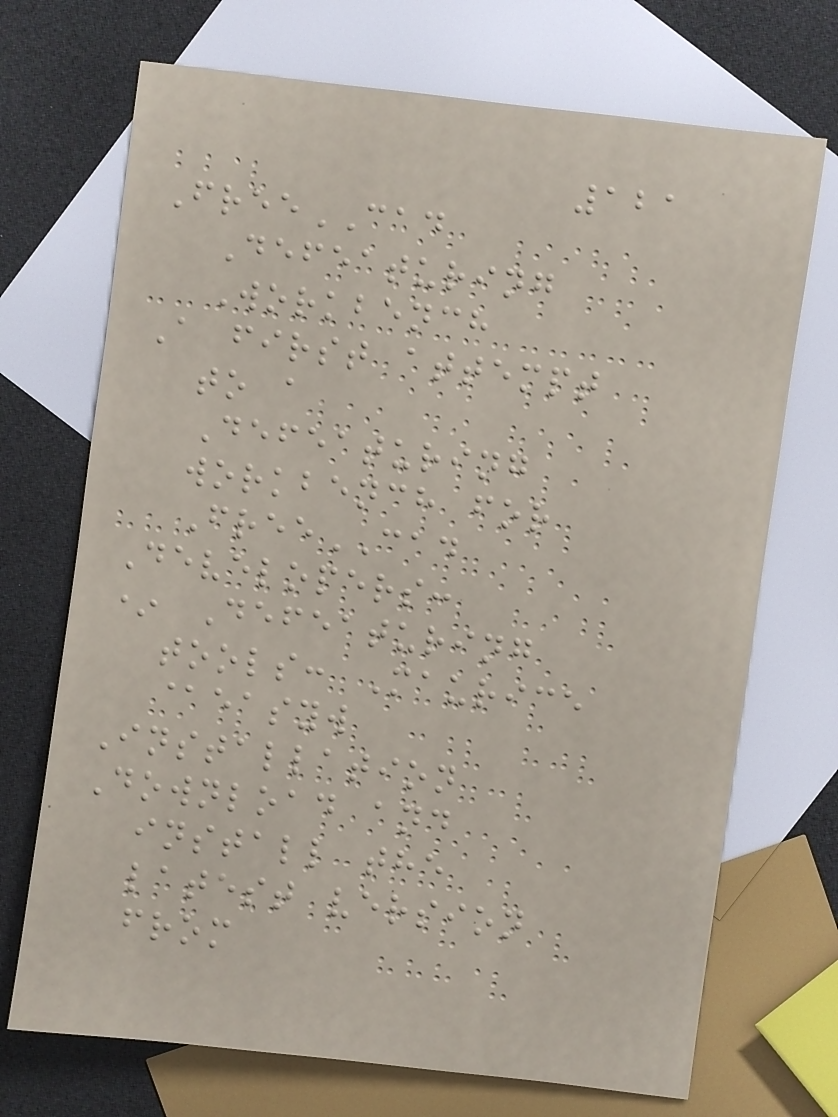121
FreeCAD
Defeaturing
Workbench
A first attempt
to a
Defeaturing
workbench for
FreeCAD
Developers:
* Defeaturing
tools: Maurice
@easyw
Installation
Download and
install the
latest version
from
